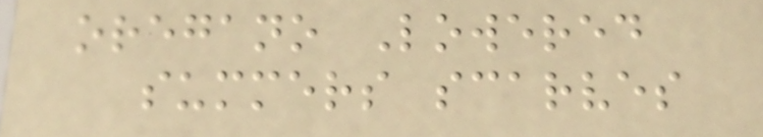oregano Lowered
summers scarves
